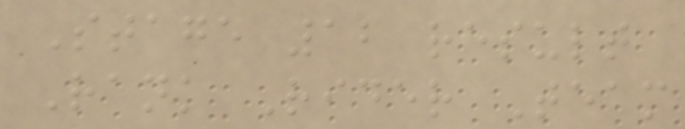Stage 12 result
Rank Rider Team
